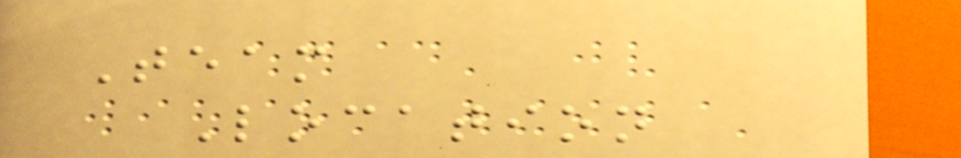Team
Location
